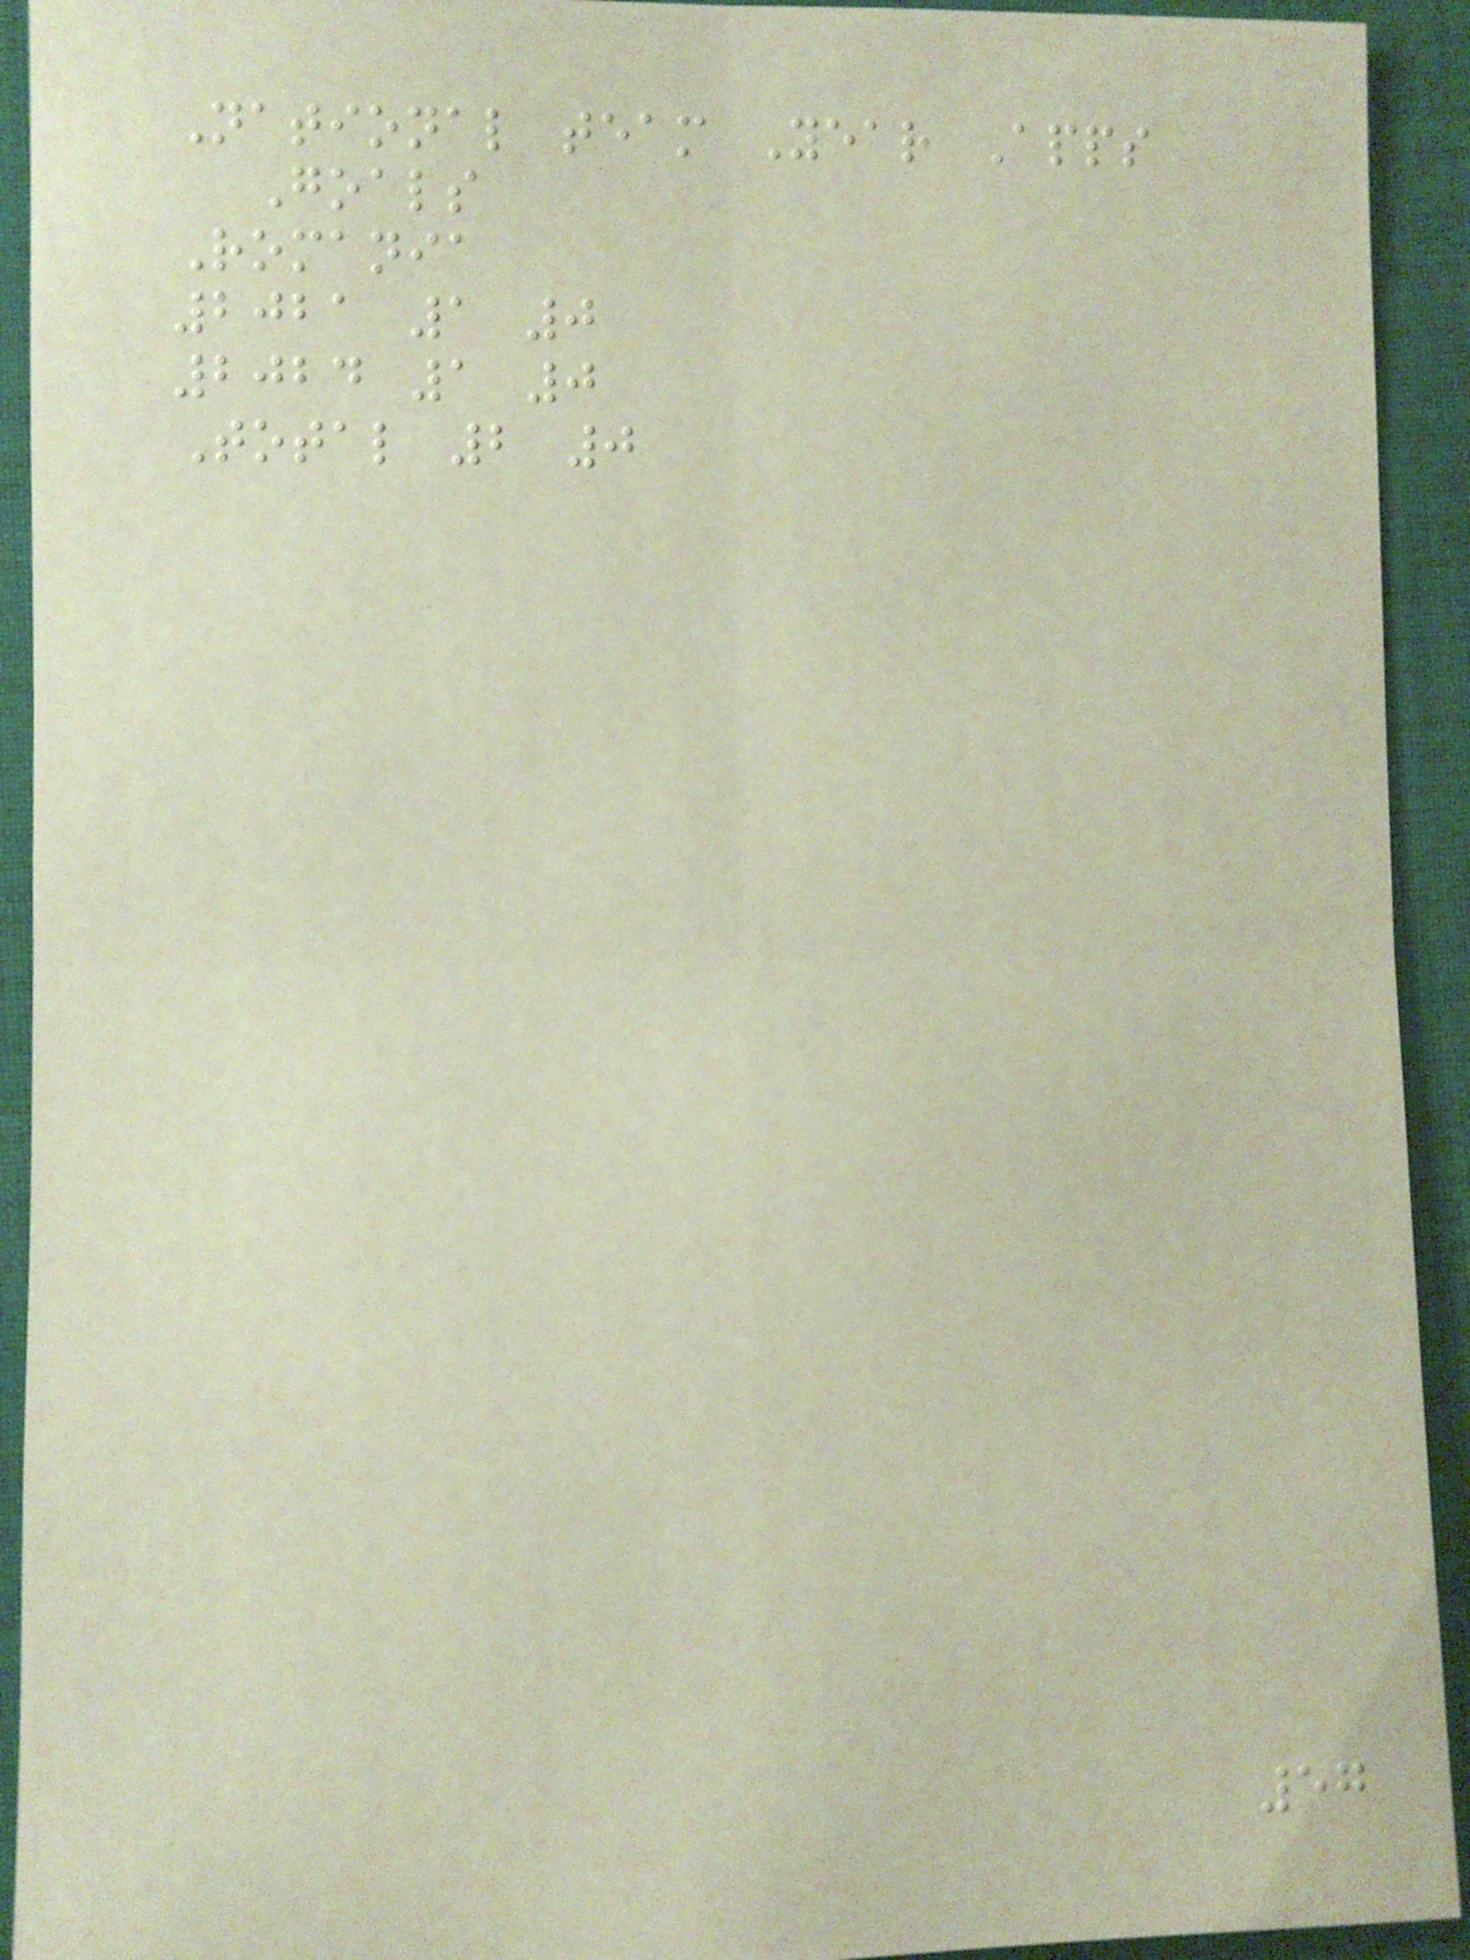National team Year Apps
Goals
Romania
2021 1 0
2024 1 0
Total 2 0
57
